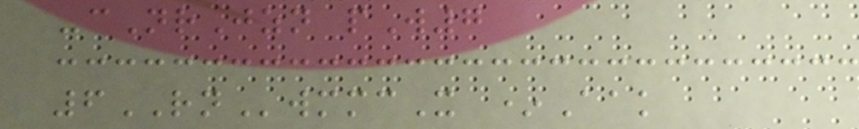-cNrJzn pW7
6RNwmmcX *Aak
